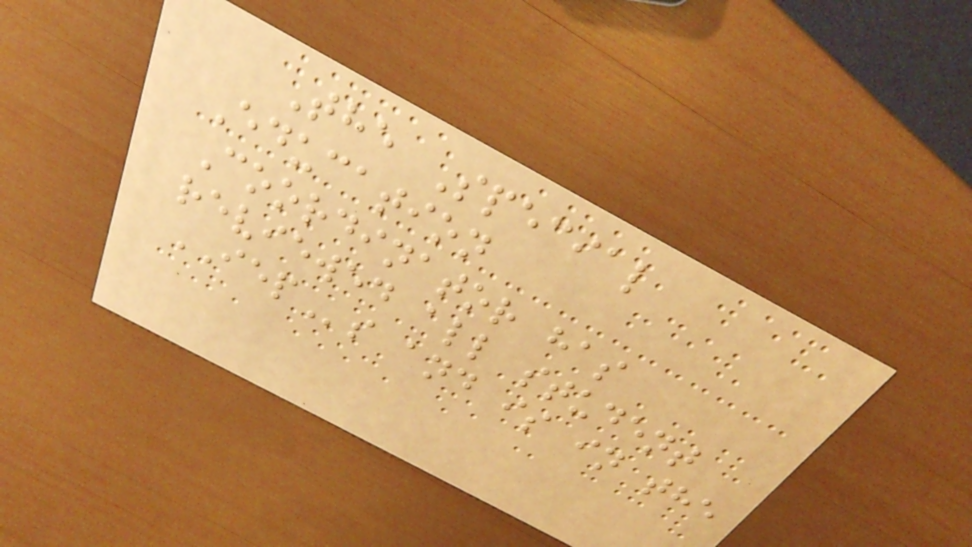The Special
Education
Coordinator has
reviewed all student
IEPs and is in the
